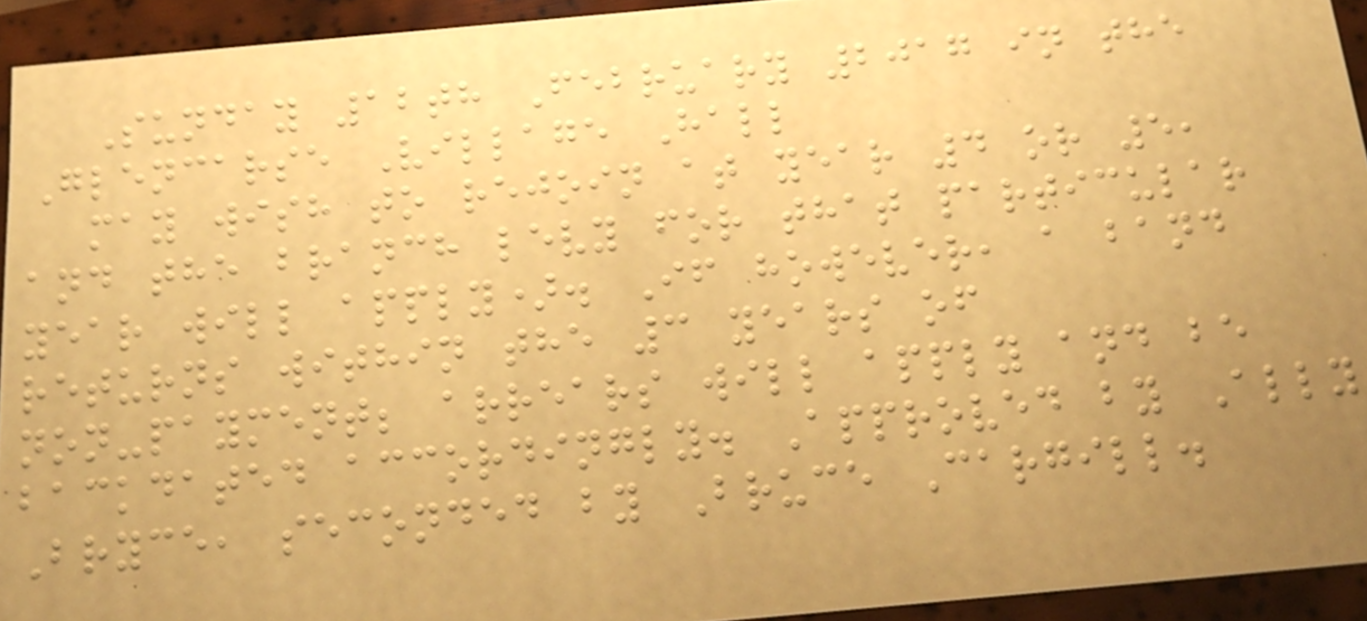Sunday 12th February 2017 in the
Glencarse Village Hall
may wish to rejoin at year 4 or 5,
and the branch levy for that particular
year will apply). If however, a band
returns within the 3 years of
non-payment; arrears will apply and be
backdated accordingly. Approved by Ally
Bryce, seconded by Bruce Cargill.
